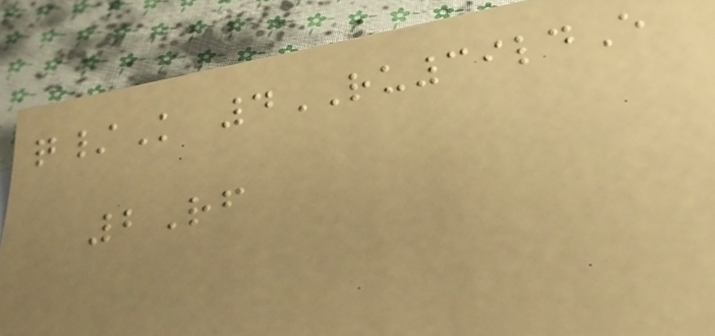q/K 4RU39ldE
2Rf
